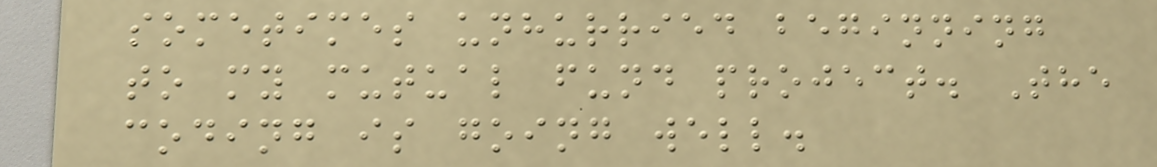sometimes unhurried beginning
to my mutual fund project. The
coding is going well.
